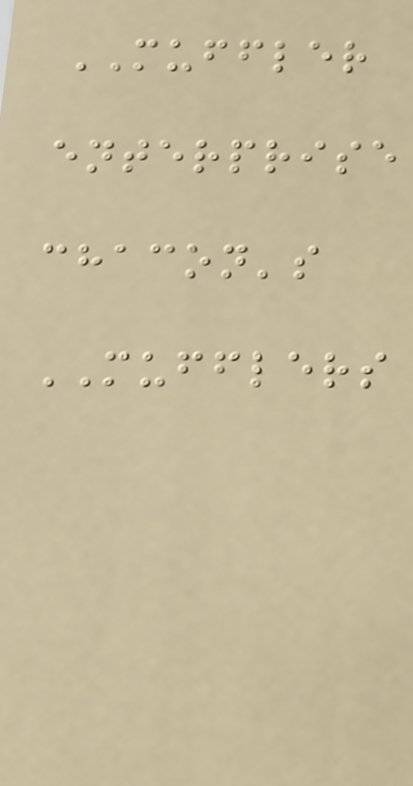MUFFLER
enterprise
chacon's
MUFFLERS
